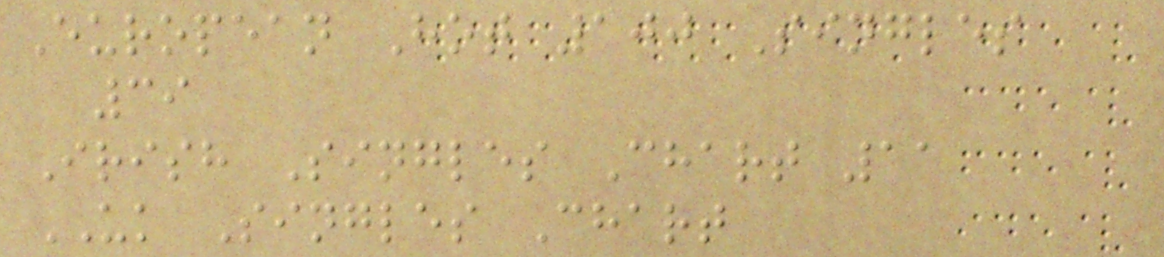European Hot 100 Singles
39
Irish Singles Chart 11
UK Singles Chart
